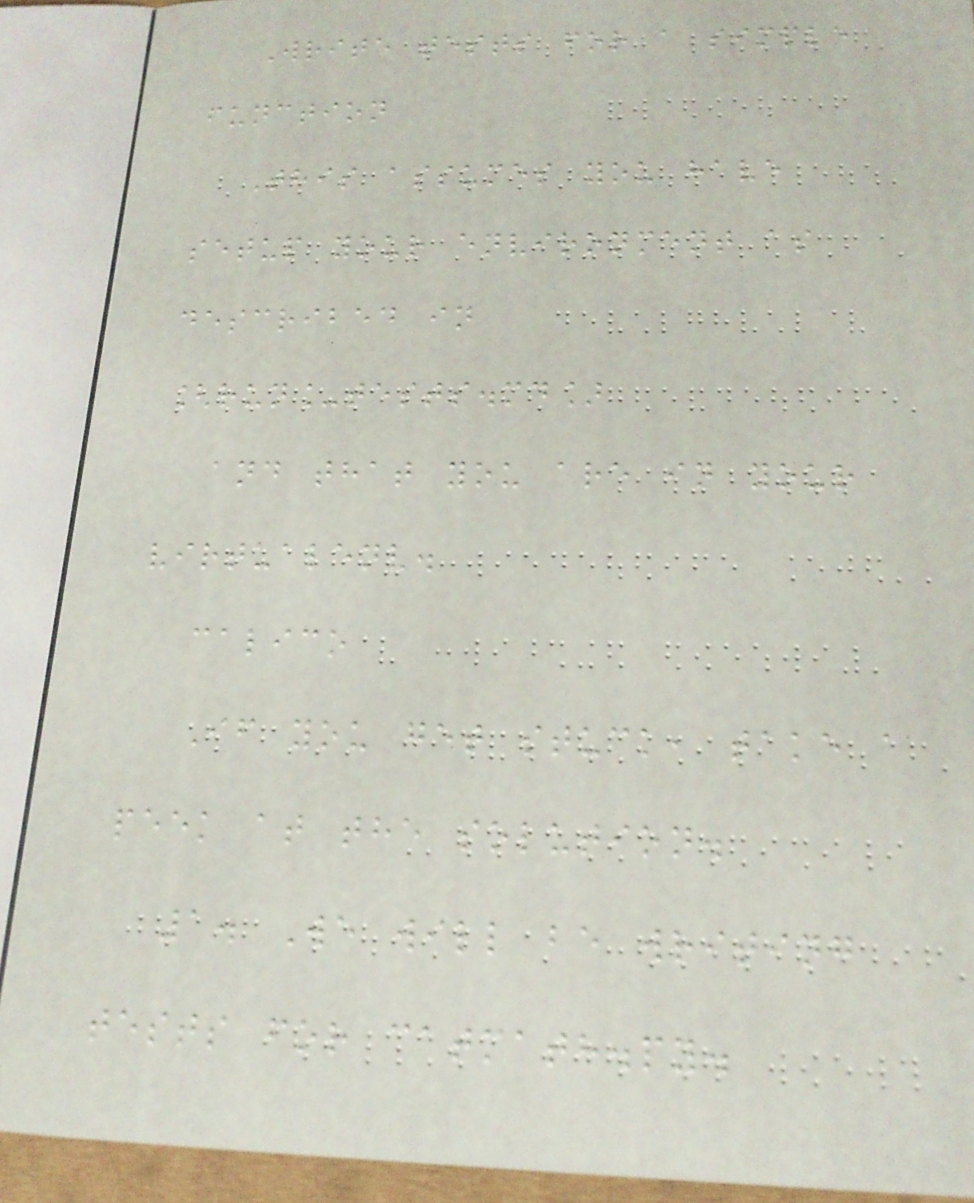Write tests for a simple
function
This assumes you have
setup your environment as
described in
[run_tests.md]
and that you are in your
virtualenv.
calico
If you get stuck, take a
peek at the solution.
1. We will be writing
tests for catmath.py.
